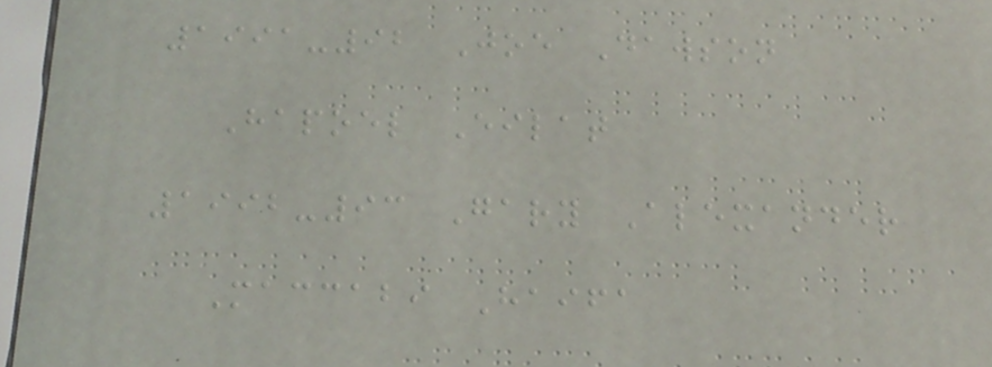1991-92 Joe Dawson
Hapoel Eilat
1992-93 Gary Alexander
Maccabi Haifa
